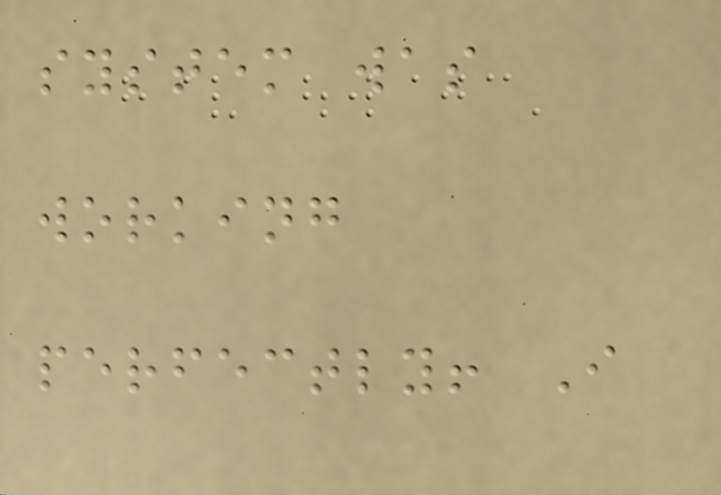system was
working
perfectly! I
